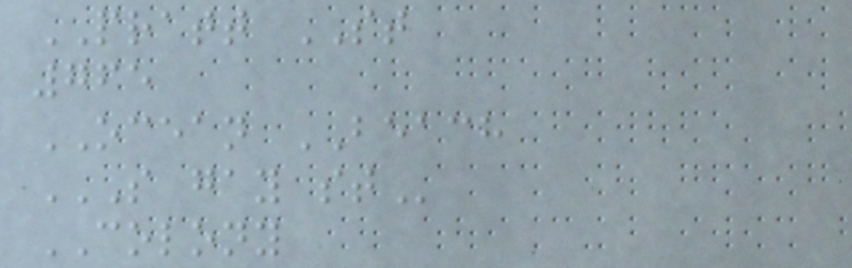PRATT ST
765
OCEAN BEACH
S GAY ST
COLONY
